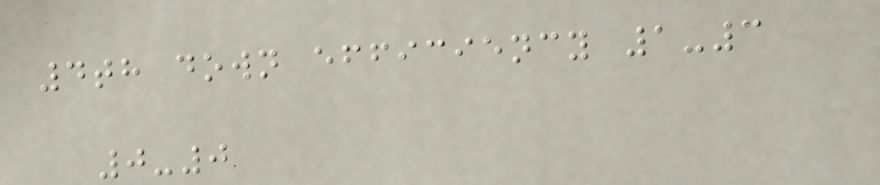4th down efficiency 1-3
0-0
